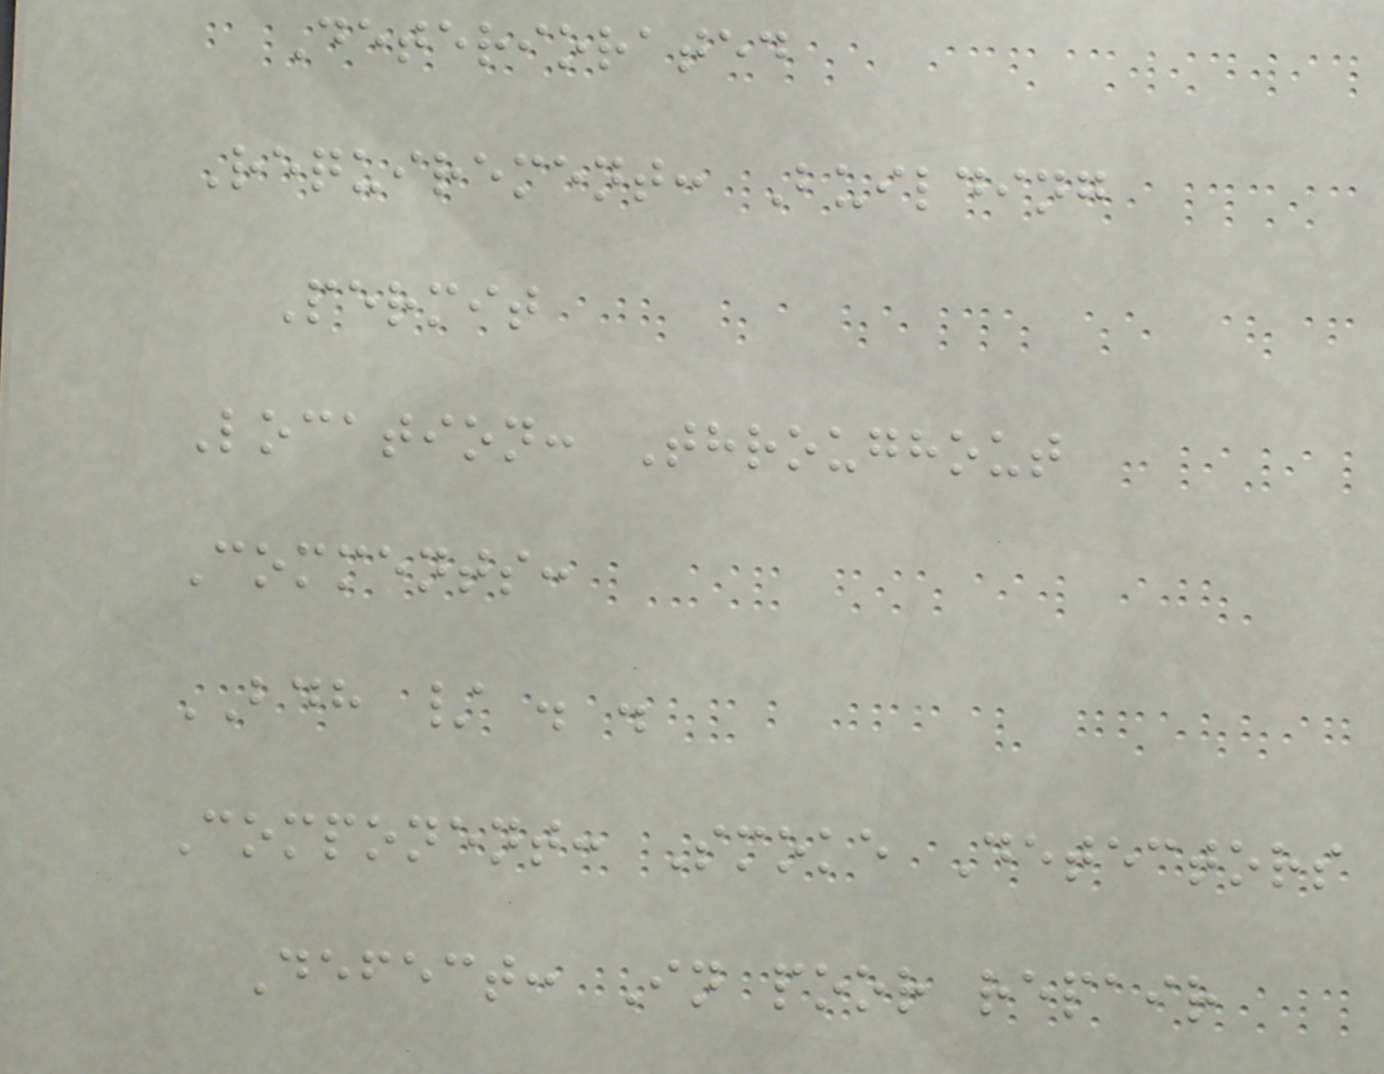Deteriorated
Requirement: Building
Permit
Location: Throughout
Comments:
BDH / . .
Component: Smoke Detectors
Defect: In poor repair
